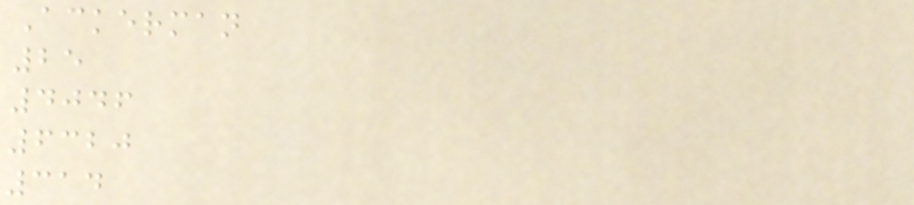Ackerman
25
4046
6320
314
